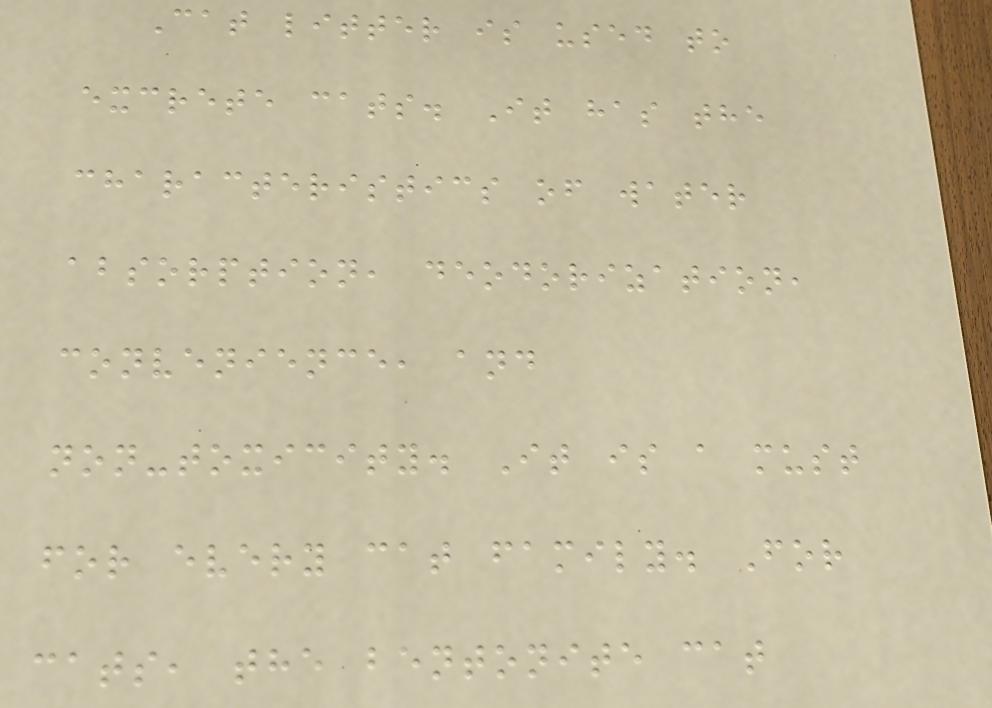Cat litter is used to
excrete cats. It has the
characteristics of water
absorption, deodorization,
convenience, and
non-toxicity. It is a must
for every cat family. For
cats, the bentonite cat
